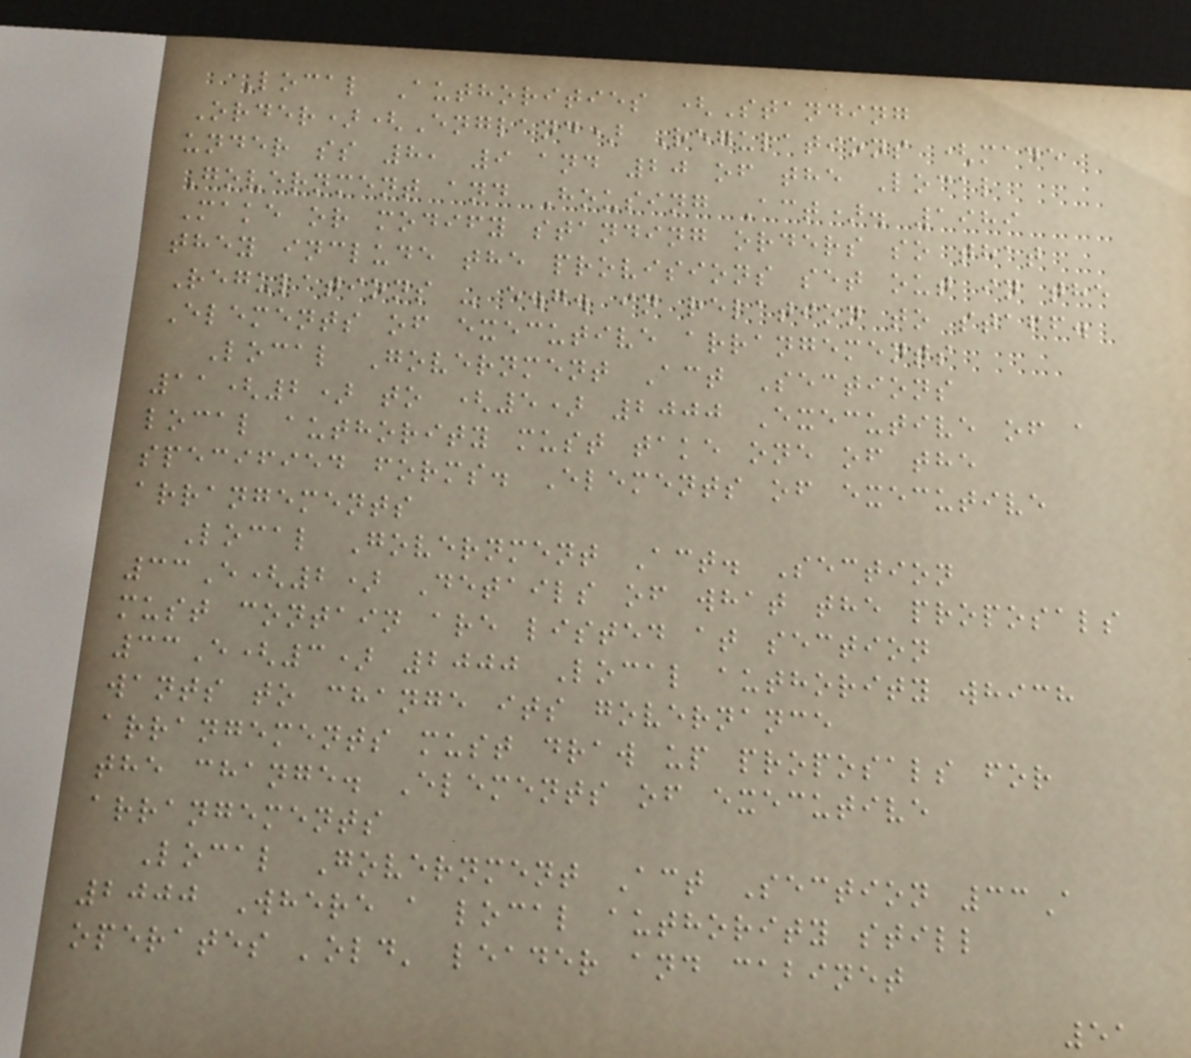Local Authorities (Standing
Order)(England) Regulations (made
under ss 8, 9 and 20 of the Local
Government and Housing Act). 1989
Make or modify standing orders so that
they include the provisions set out in the
Regulations - e.g. in relation to staff.
Elements of executive arrangements
Local Government Act Sections
11(2) to (5) 2000 Executive of a
local authority must take one of the
specified forms. Elements of executive
arrangements
Local Government Act. Section
33E(2) Details of what the proposals
must contain are listed at section
33E(3) 2000 Local authority which
wants to change its governance
arrangements must draw up proposals for
the change. Elements of executive
arrangements
Local Government Act Section 33A
2000 Where a local authority still
operates 'old' leader and cabinet
51
